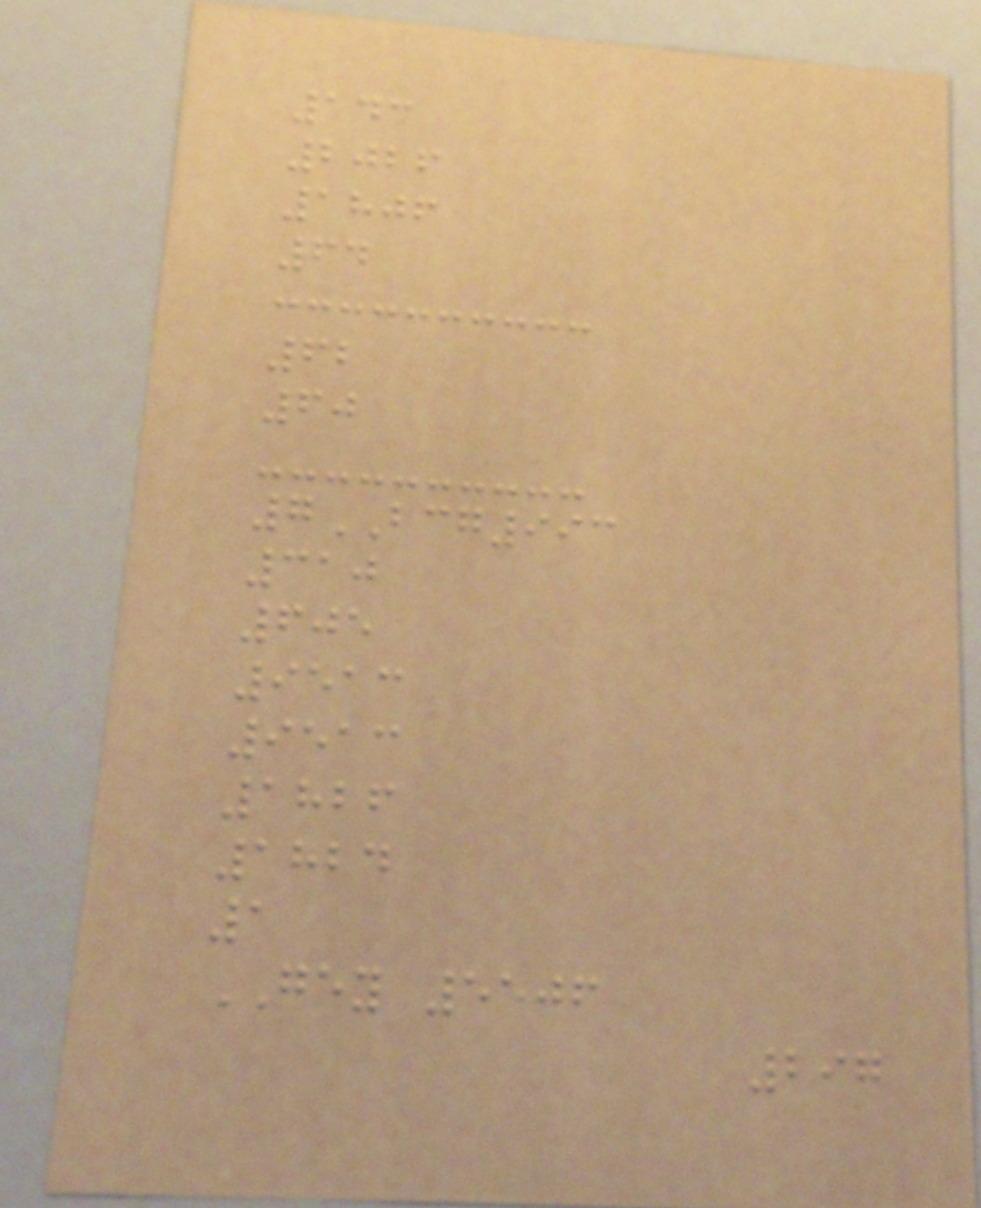143
2026
1806
64
62
60
7BCG993
310
605
9513
9513
1826
1824
1
GEY 5506
297
